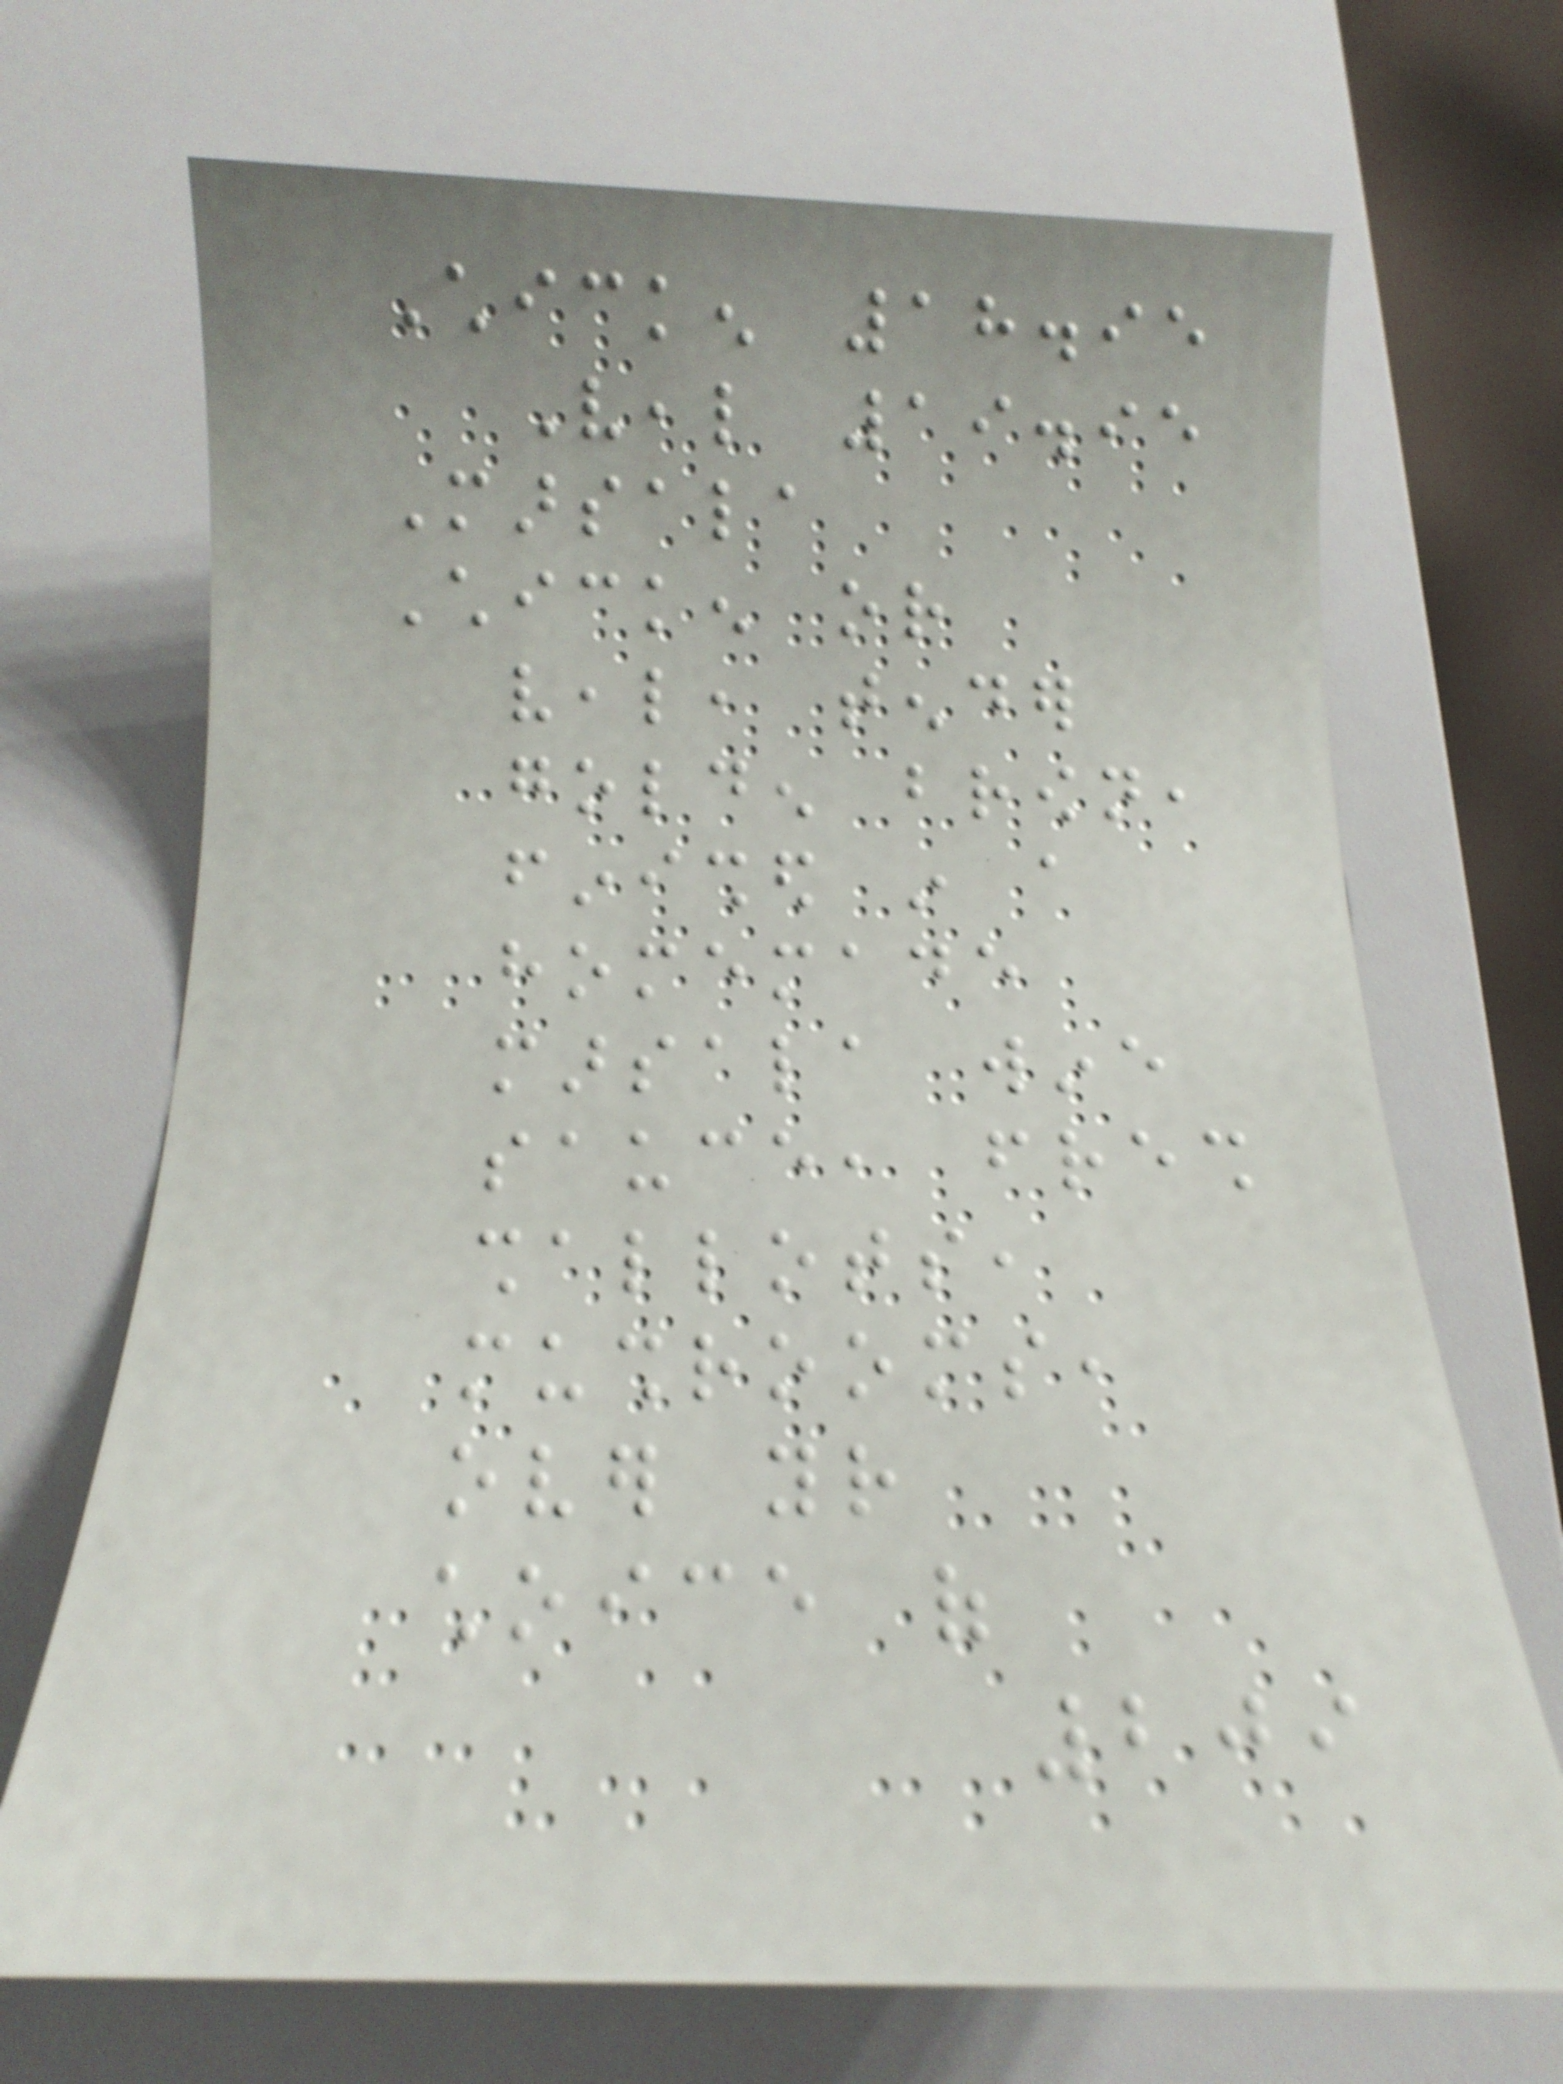Chicken 18.95
Veal 19.95
Marsala
Chicken or
veal, tender
golden brown,
finished in a
homemade
marsala wine
sauce, fresh
shallots,
mushrooms,
over your
choice of
209
